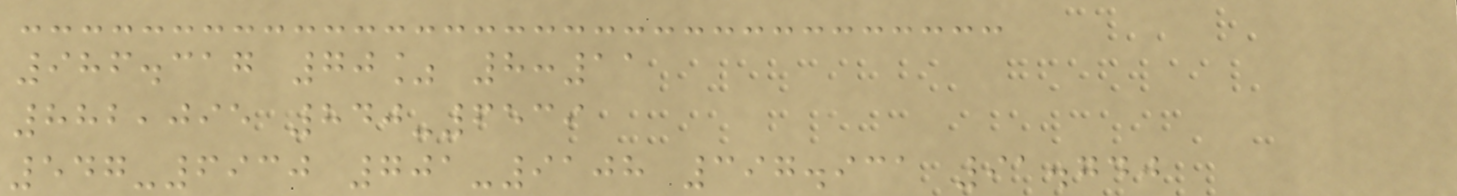986.317 70% 8:11
882,095 840-6539
547-6930 701-9108 397.931 91.740
